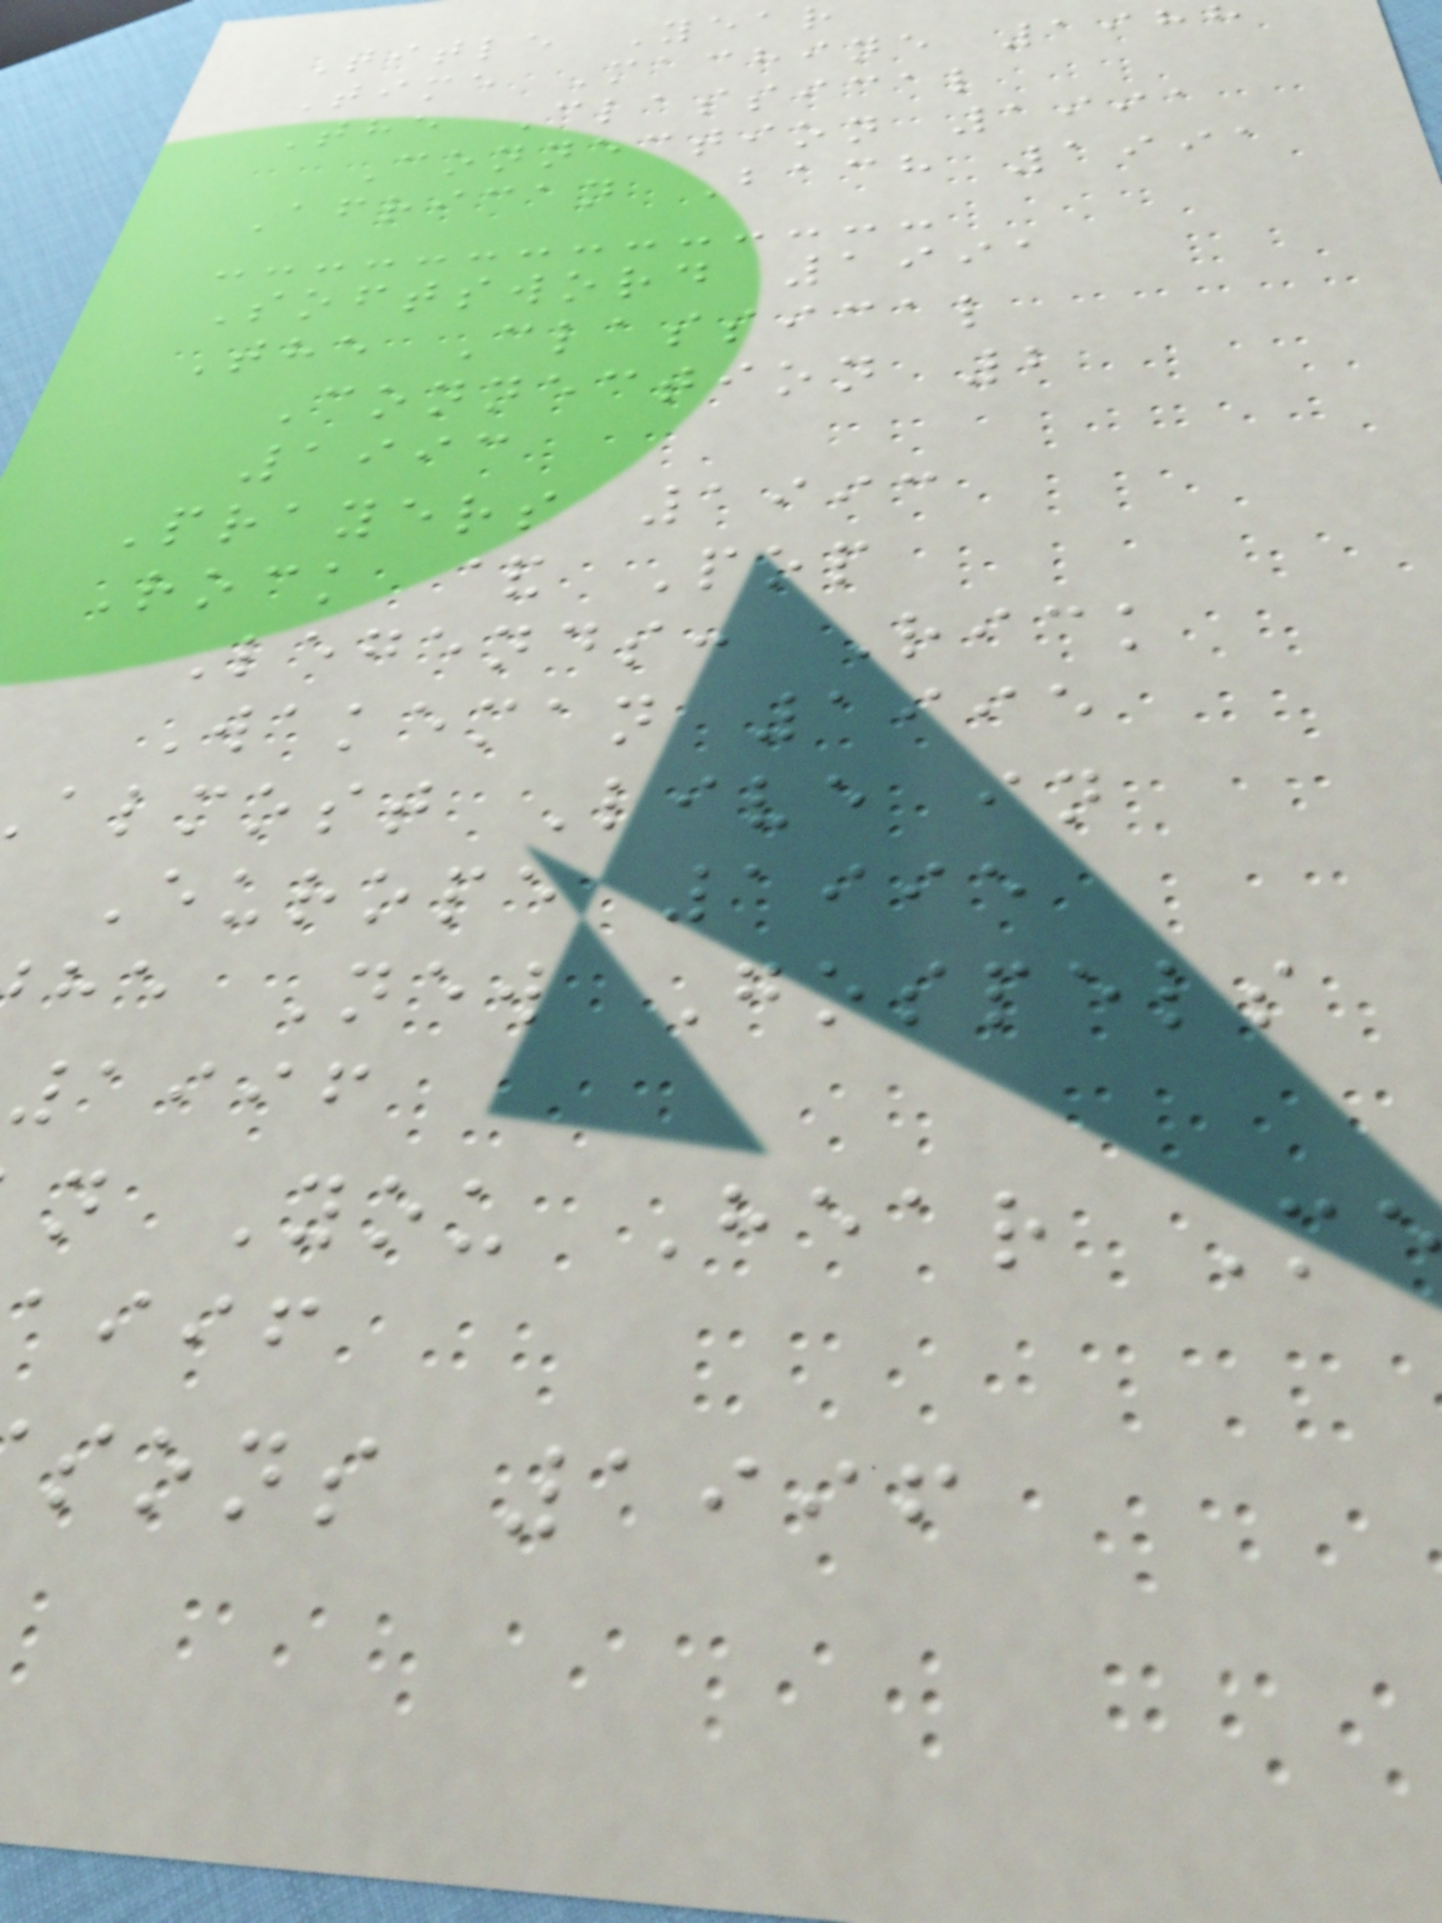Title Year
Time Machine 198
The Classical
Connection 1991
African Bach 1991
Softsword 1991
The Classical
Connection 2
1993
Prayers 1993
Rock & Pop
Legends: Rick
Wakeman 1995
almost Live in
Europe 1995
he New Gospels
1996
n You Hear M
aiif
sons 1996
